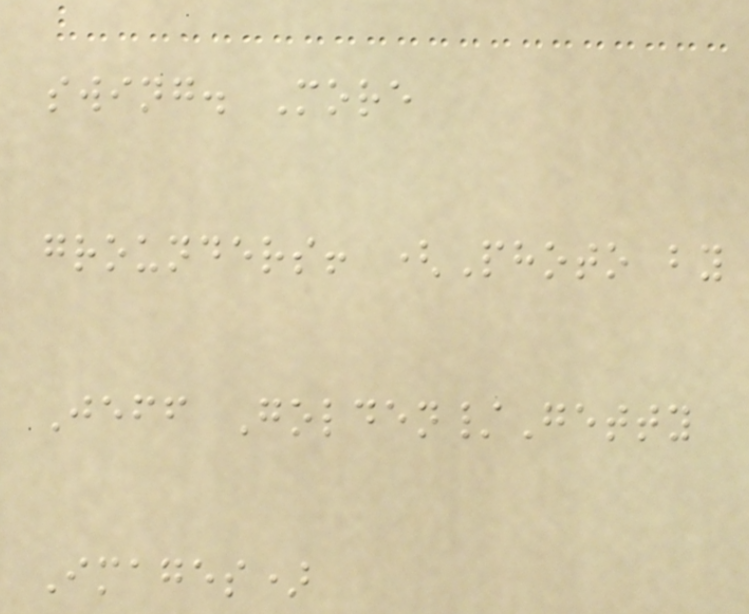swing. More
grounders! (Photo by
Jeff Golden/Getty
Images)
